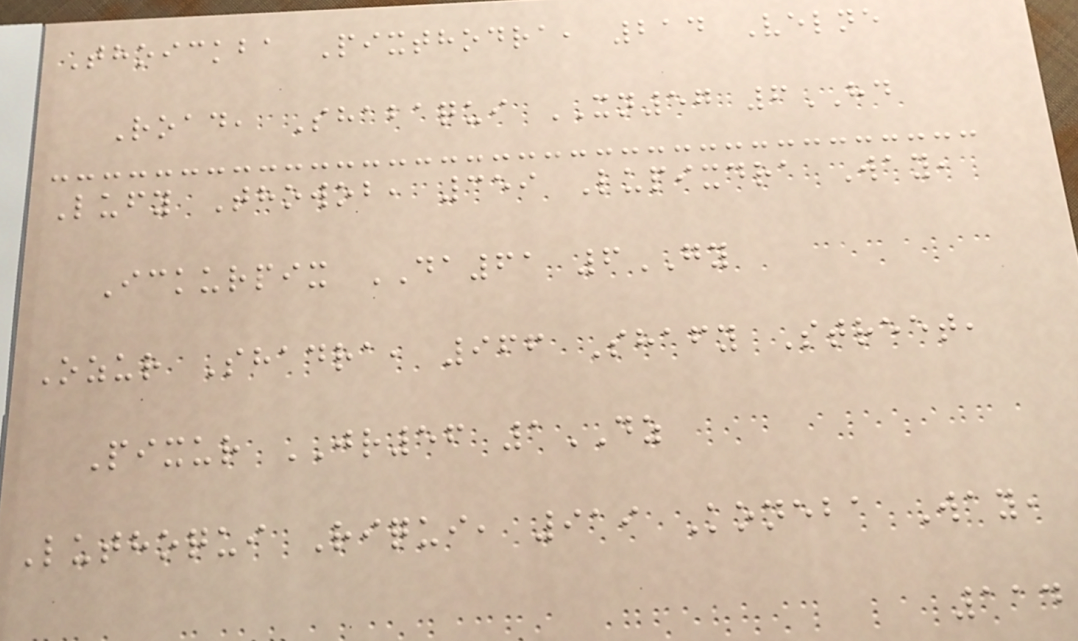Thoickba Pixthodra, 214 Velne
Road, Shabaqui XN57 6HD
Lufy Thowob, 359 Lupixdra Way,
Ickurpix DA61 6GY
Ozur Shadra, 966 Shafy Street,
Pixur JR56 1DZ
Luthoqui Riqui, 919 Koneba Way,
114
